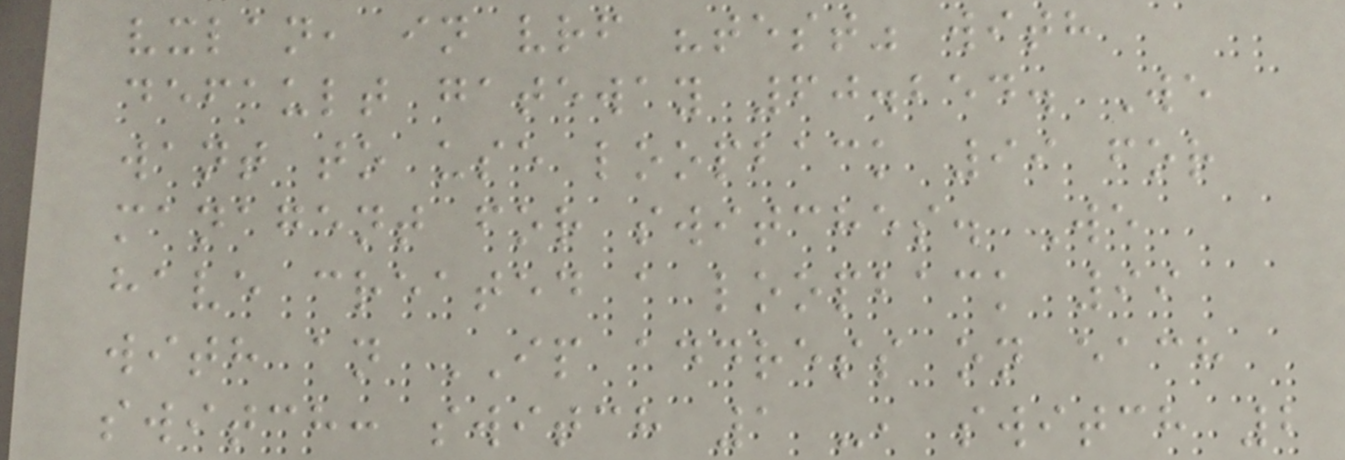vxlan, in vrf "test" with
default gateway 60.254. We
want to use loopback 99 for
managent for switches. We
have created a loopback 99
with an IP address on each
switch: switch 1 -, switch 2
